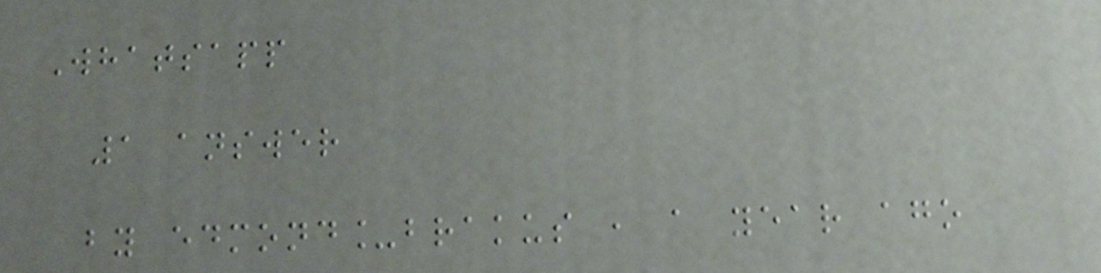Whatsapp
1 answer
by edmond_brakus , a year ago
